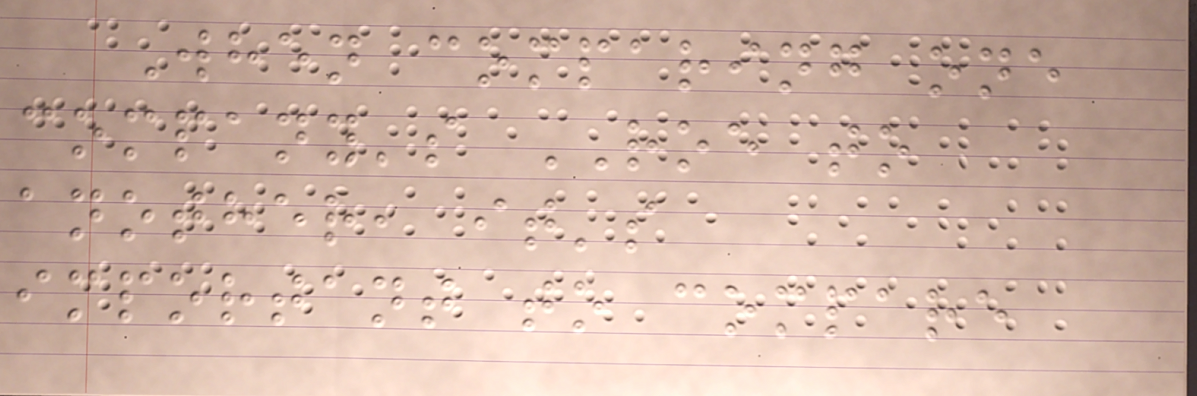When comparing one
company's ROE to
another, it's
important to compare
